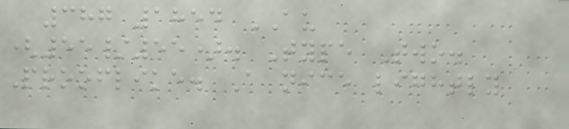387 1854 AU
(55/55). Type Two.
Prooflike. A nice lightly
